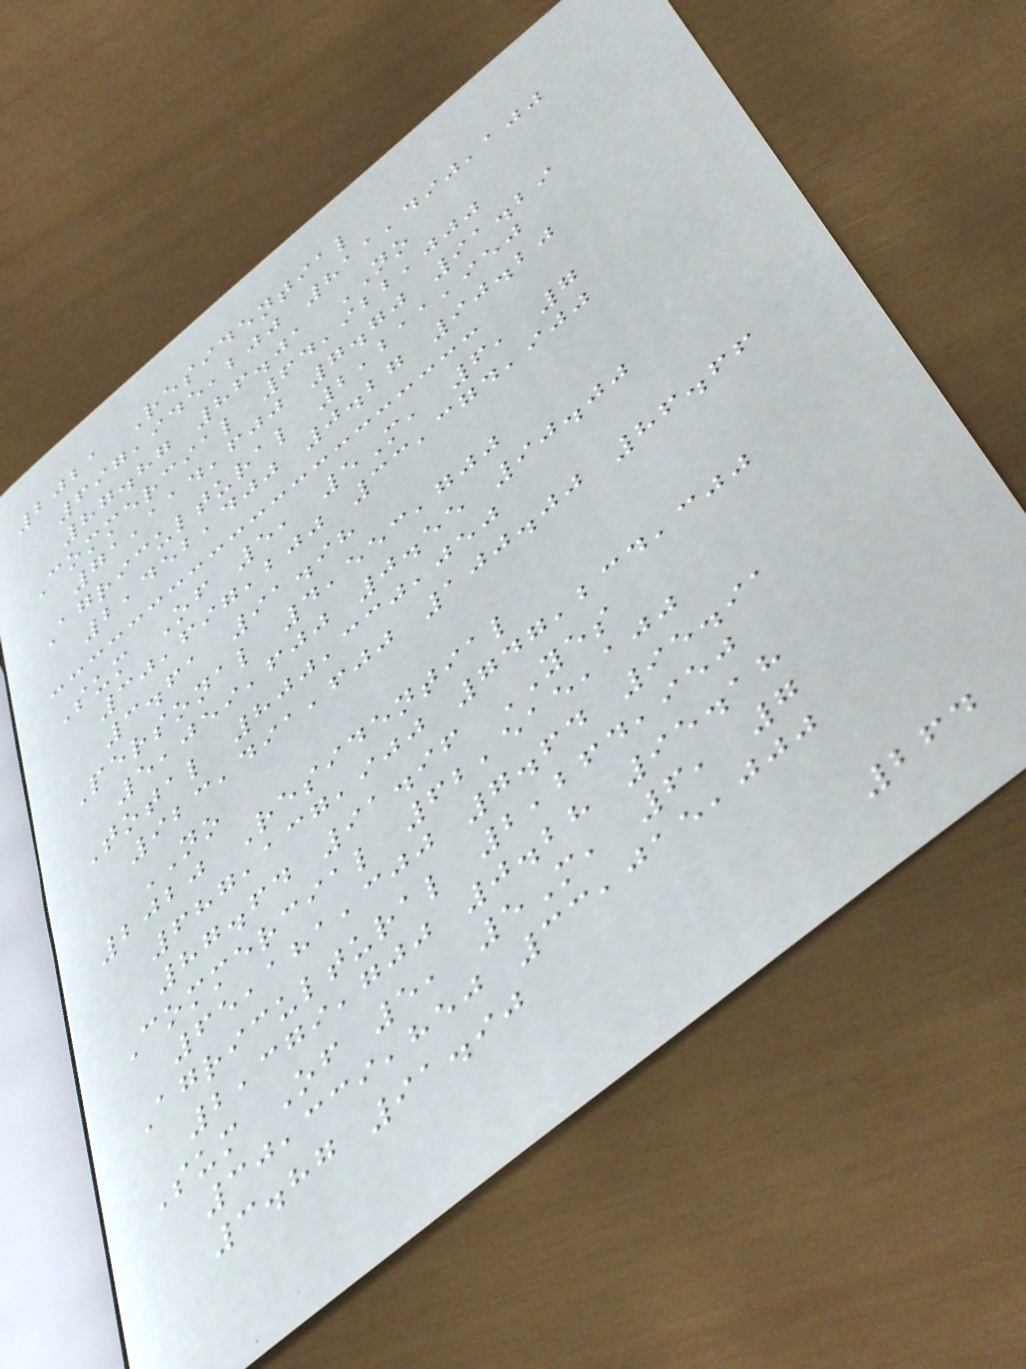2021 Residential
697,945,200 811,490,100
87.87 86.01 NO
Commercial 64,922,000
71,114,600 7.70 91.29
Agricultural 2,211,950
2,452,400 0.27 90.20
Sum Of 5, 5M, 6, 7
30,697,200 33,374,900
3.61 91.98
Personal 4,553,700
5,059,600 0.55 90.00
Total 800,330,050
923,491,600 100.00 86.66
NO
2020 Residential
687,137,900 747,234,300
87.64 91.96 YES
Commercial 62,515,100
65,181,300 7.64 95.91
Agricultural 2,264,950
2,379,700 0.28 95.18
Sum Of 5, 5M, 6, 7
30,339,850 33,015,000
3.87 91.90
264
